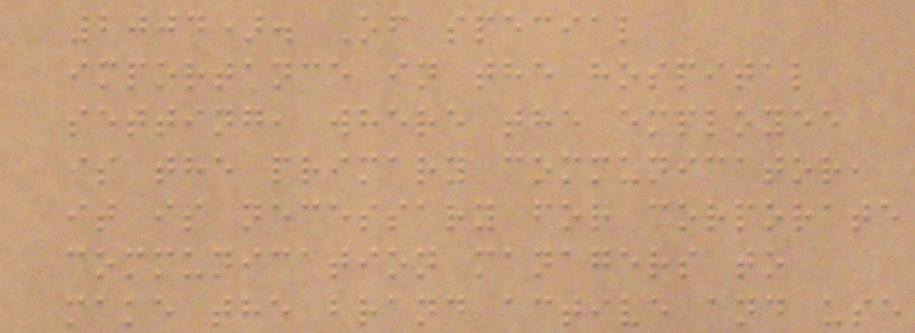2004). Of special
importance in the hospital
setting, where the employee
is the primary communicator,
it is necessary for corporate
communication managers to
make the brand active and use
